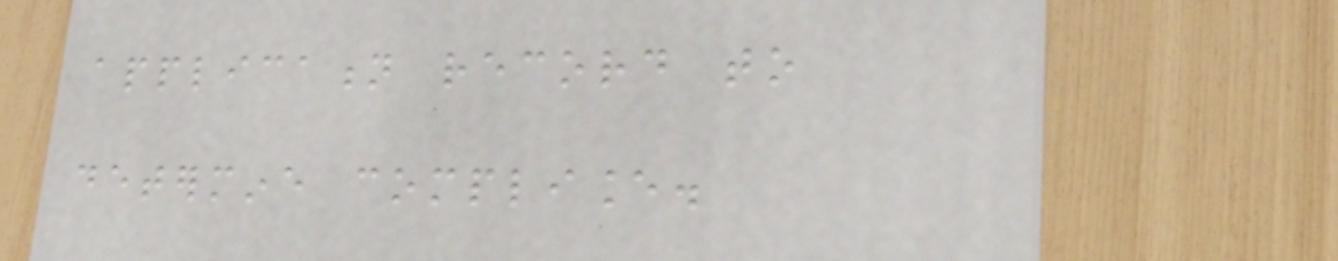application record to
determine compliance.
